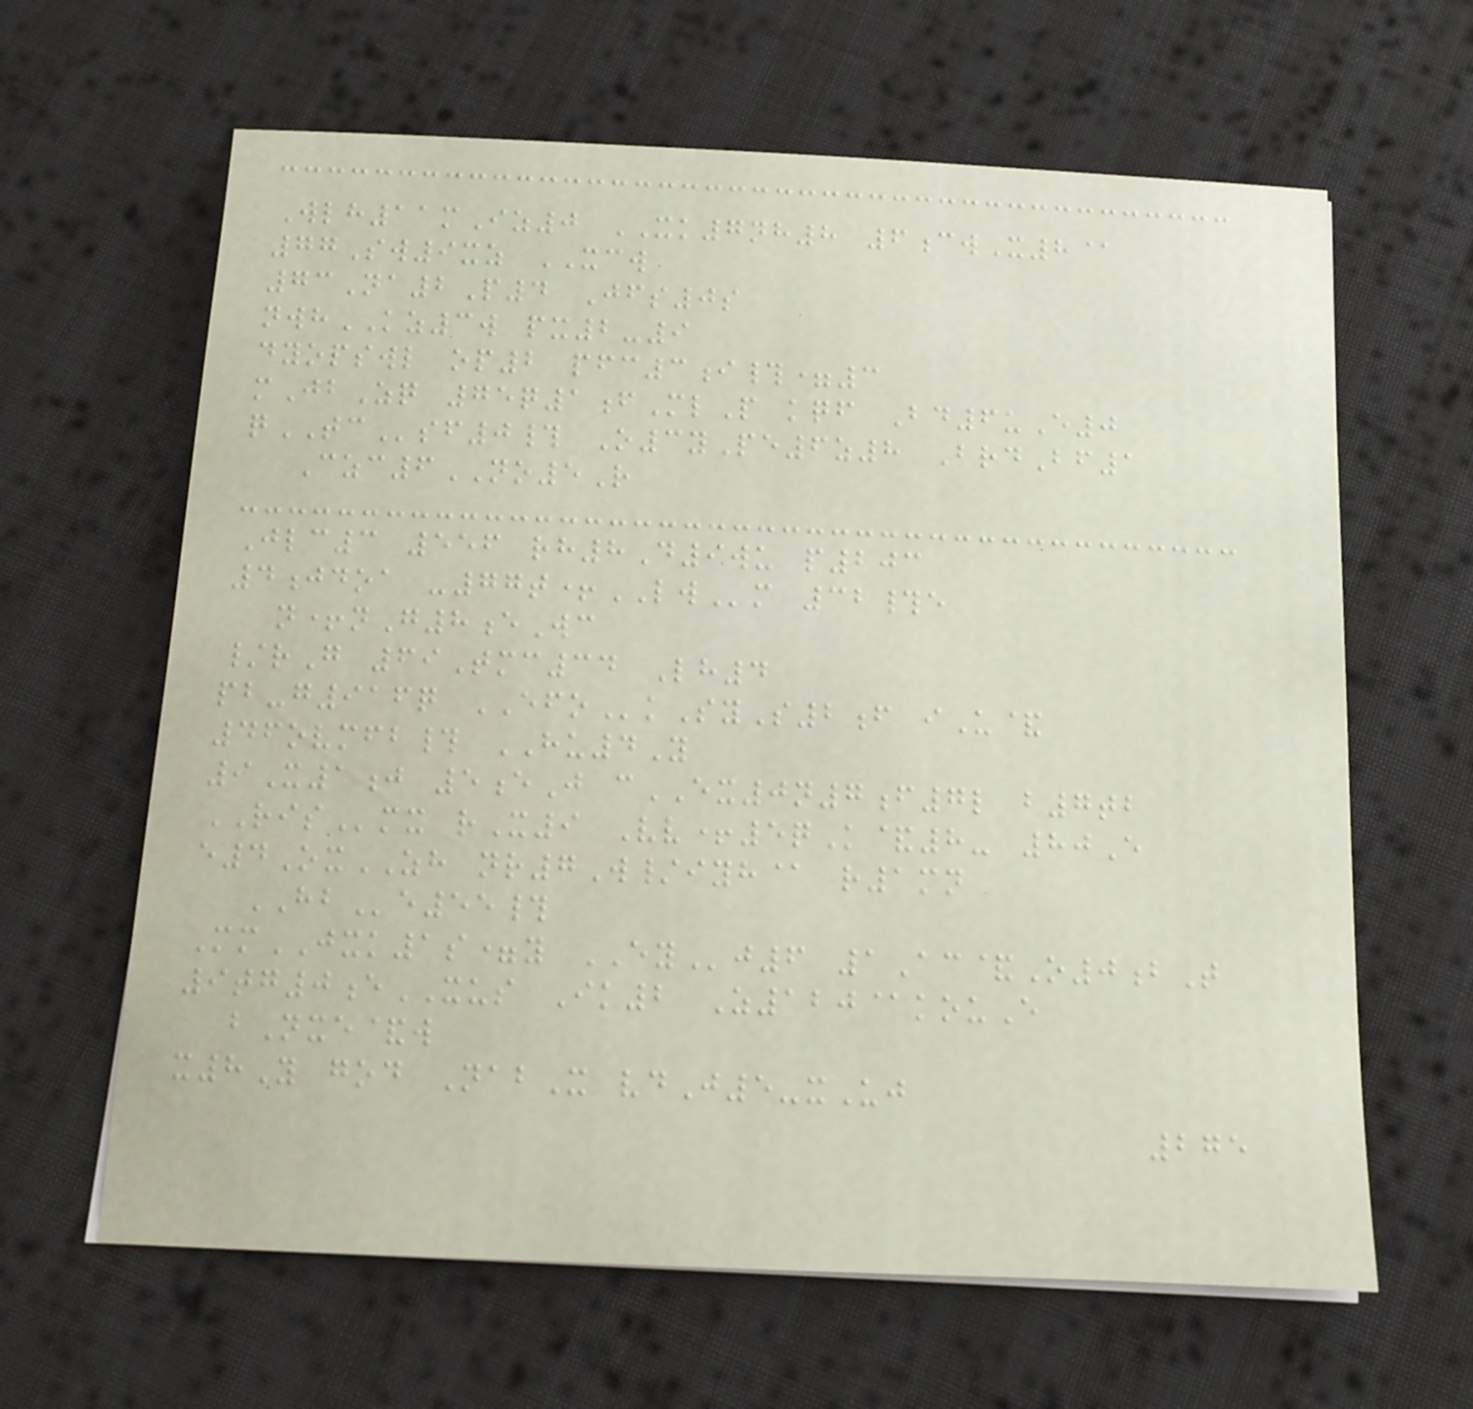Wlh11mIz0 XK7nh8 6cwX8@
77Sw9xz XCW
73Na2P4 Jfs0s
nwhKZ3w px2-9
dyopswl op2 pfc3i#=3
mJbZq 75q1fMlP kqf Bd6uE0
qTCsf0# O3yPe6z8 BrdBf1
Czc6NO5R
Jlc3 556 rh8D9wu p203
4jdoa -77t+LWm 32#e
n+nG8eWc
/rG 69Tmc34 Lh4
pb-g916q EFOkSyS2f iU&
46ovmfb# HU4Y
9X1j 5eJ cEX0n7f7l b7tb
RISmx rX9 Vv+5qK&8- 80E
e4OxZH nr7W/iyh@ r1mn
HBe55#
MmJXK1s=y EYj6 1Ac&O0bT
9tg0eXUS Ik2 Z120@kouE
bNxe&w
x8Y god NabX vdJ5-xUj
275
